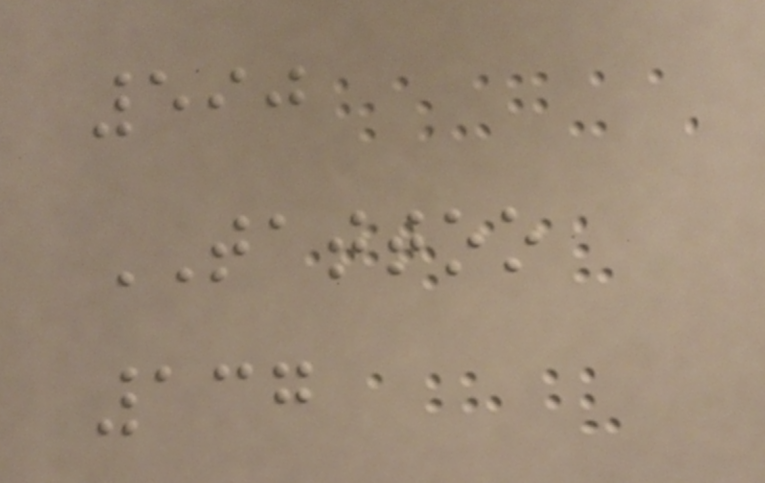590
TATTOO
137
